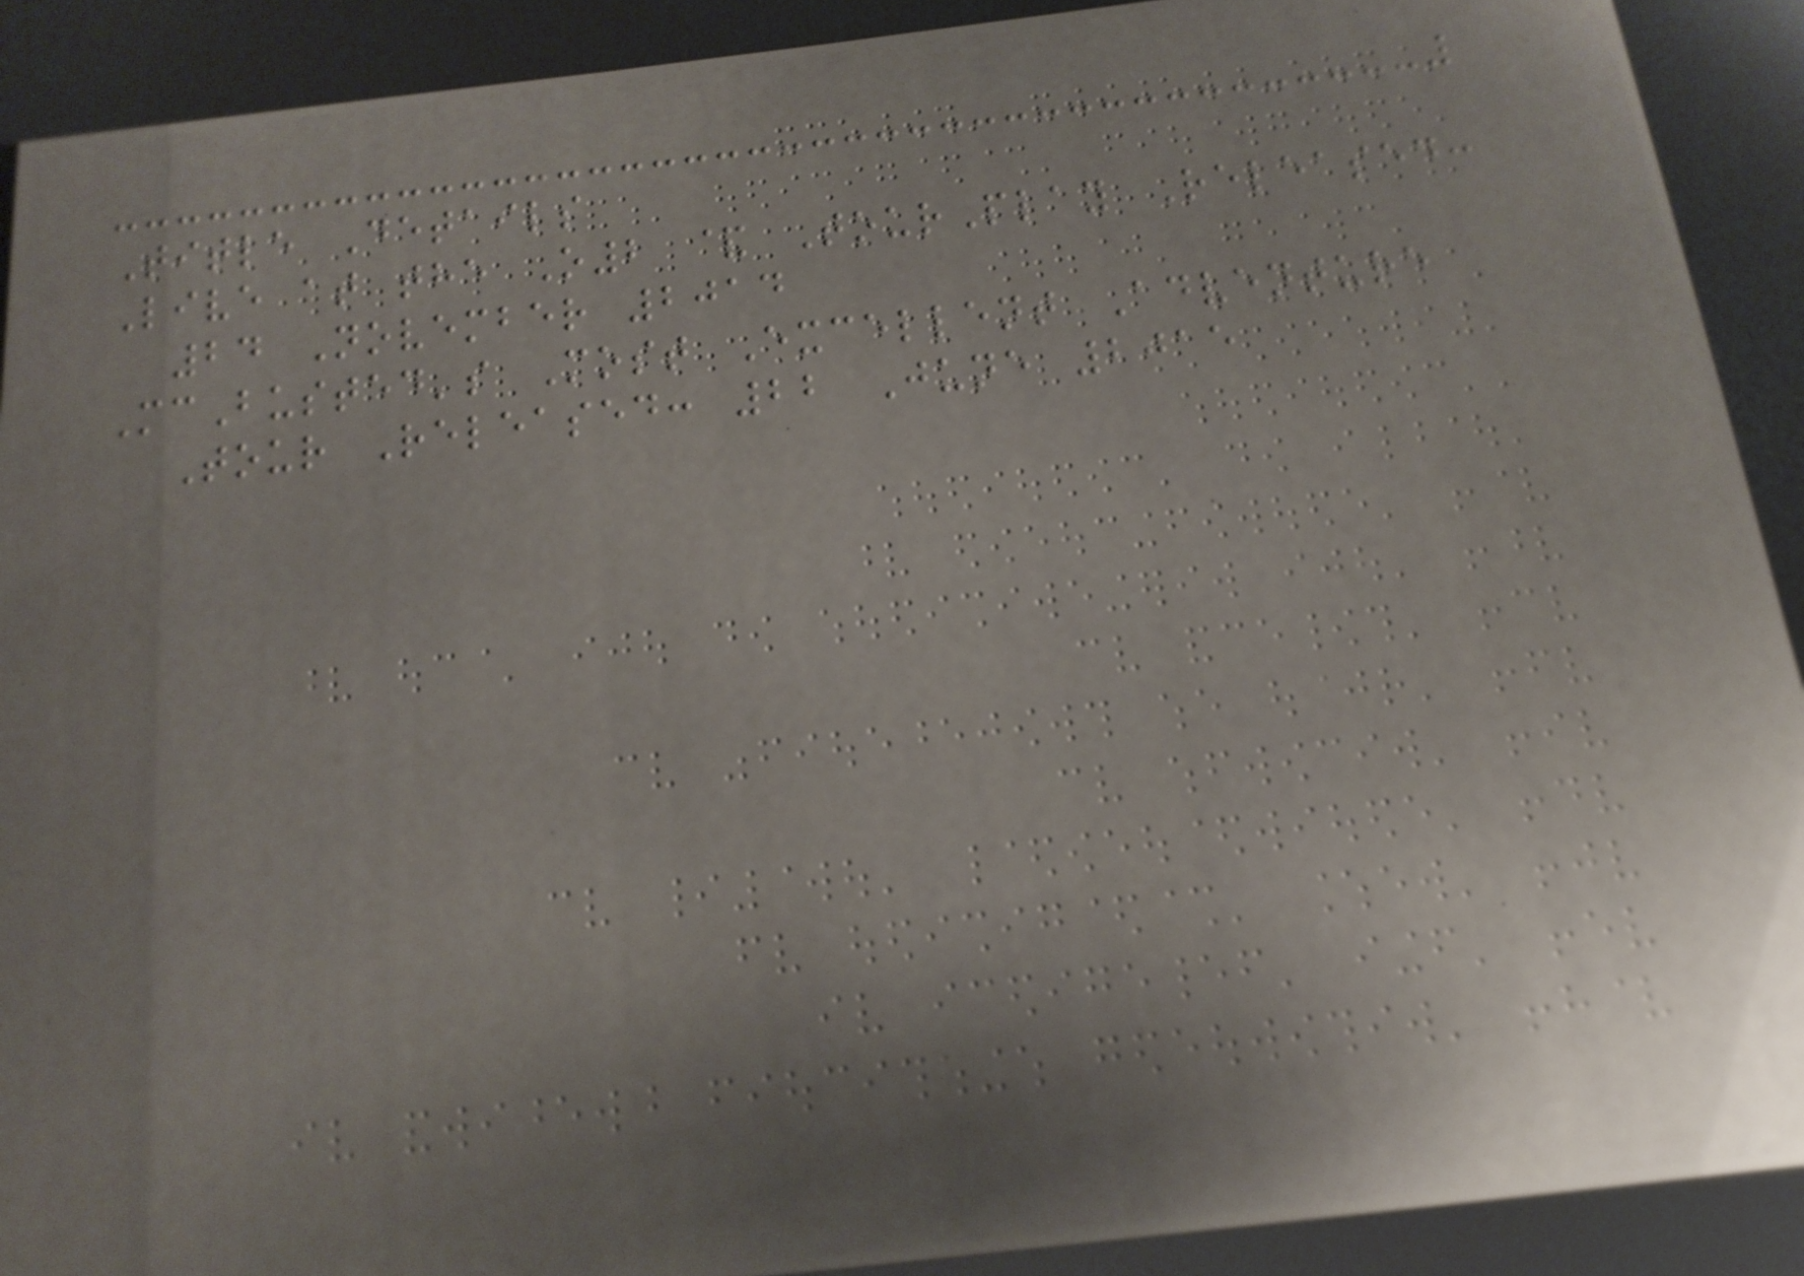Title Details
Live at the O2 & TourPlay Released:
24 November 2014
McBusted's Most Excellent Adventure
Tour Released: 22 June 2015
